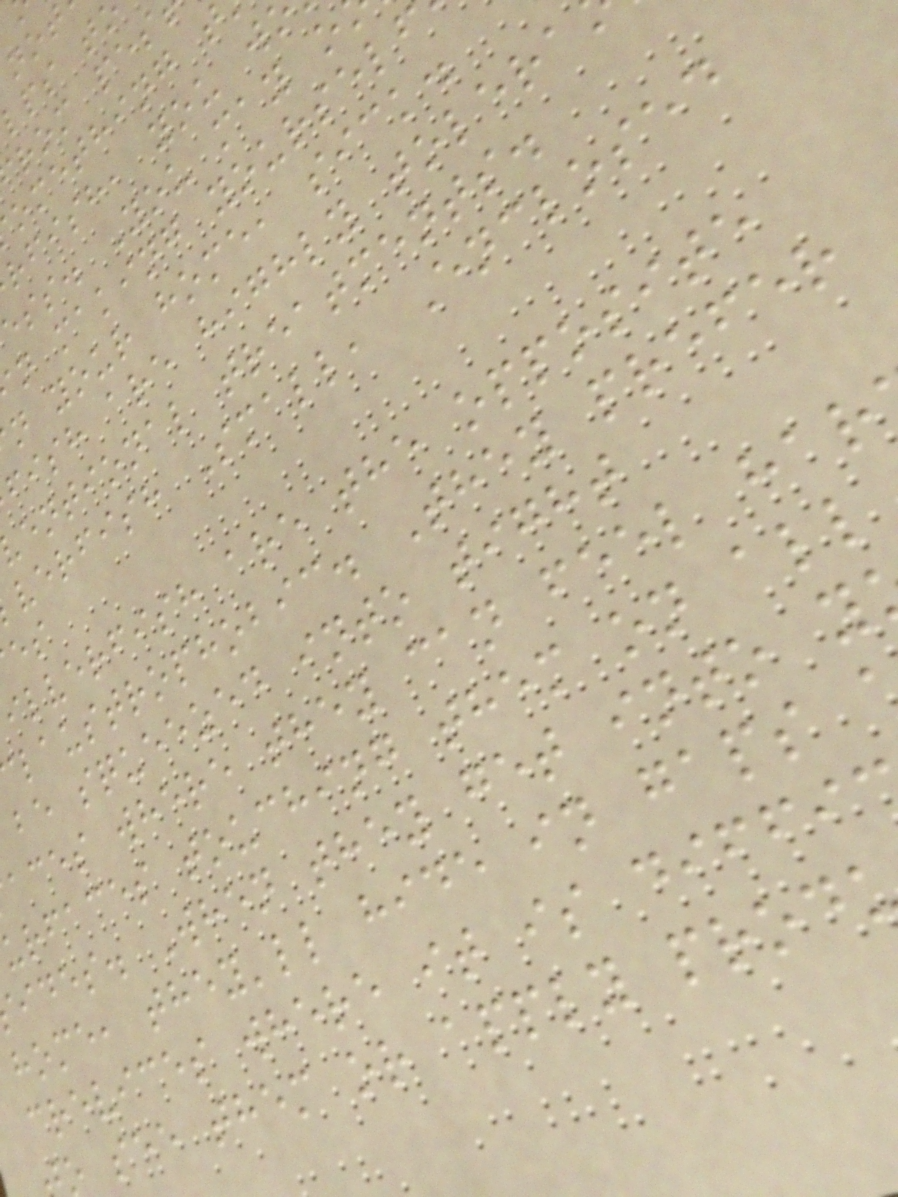omething t
rfish, you w
ss. You may o
n making yourself
n your home, sick.
fish are highly tolera
entional treatments.
verfish Small, Enclosed
ilverfish are the opposite
laustrophobic. They prefer
be squeezed into tight
aces where they can feel har
urfaces touching them on all
ides. When they get into y
home, they'll hide in gaps
crevices where it is diffi
o see them or apply prod
